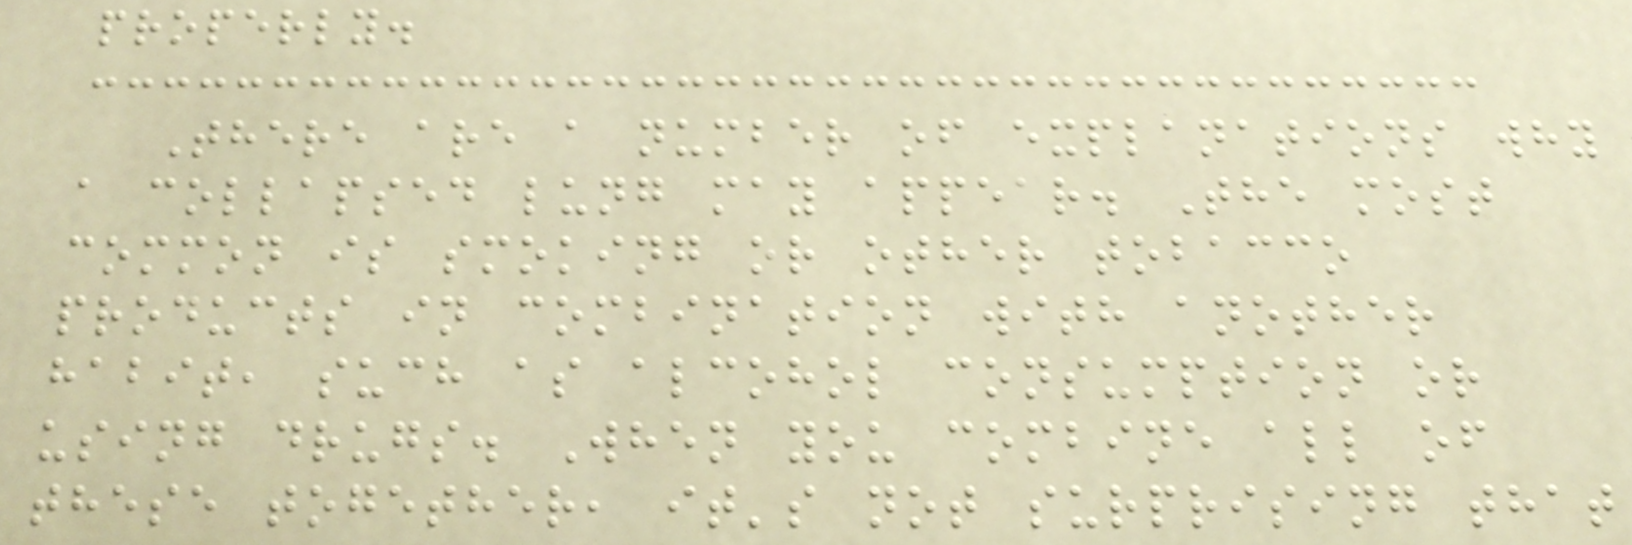properly.
There are a number of explanations why
a collapsed lung may appear. The most
common is smoking or other tobacco
products in combination with another
habit, such as alcohol consumption or
using drugs. When you combine all of
these together, it's not surprising that
